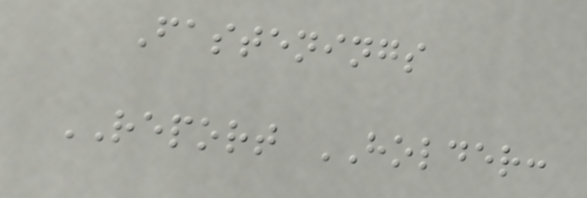Fastenings
REPORT HOLDER:
